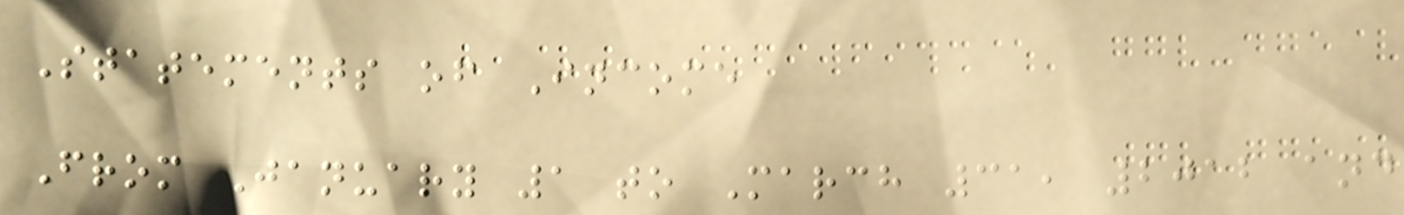Statements of Income
From January 1 to March 31, 2012 and
